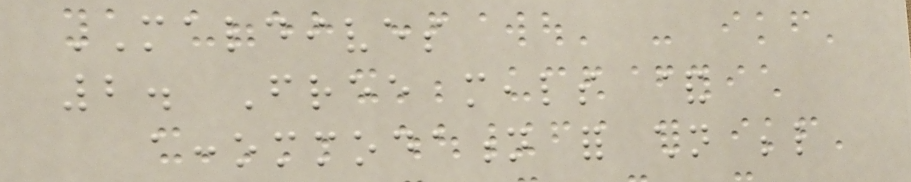MALDIVES
2. Free meals &
accommodation for children below
